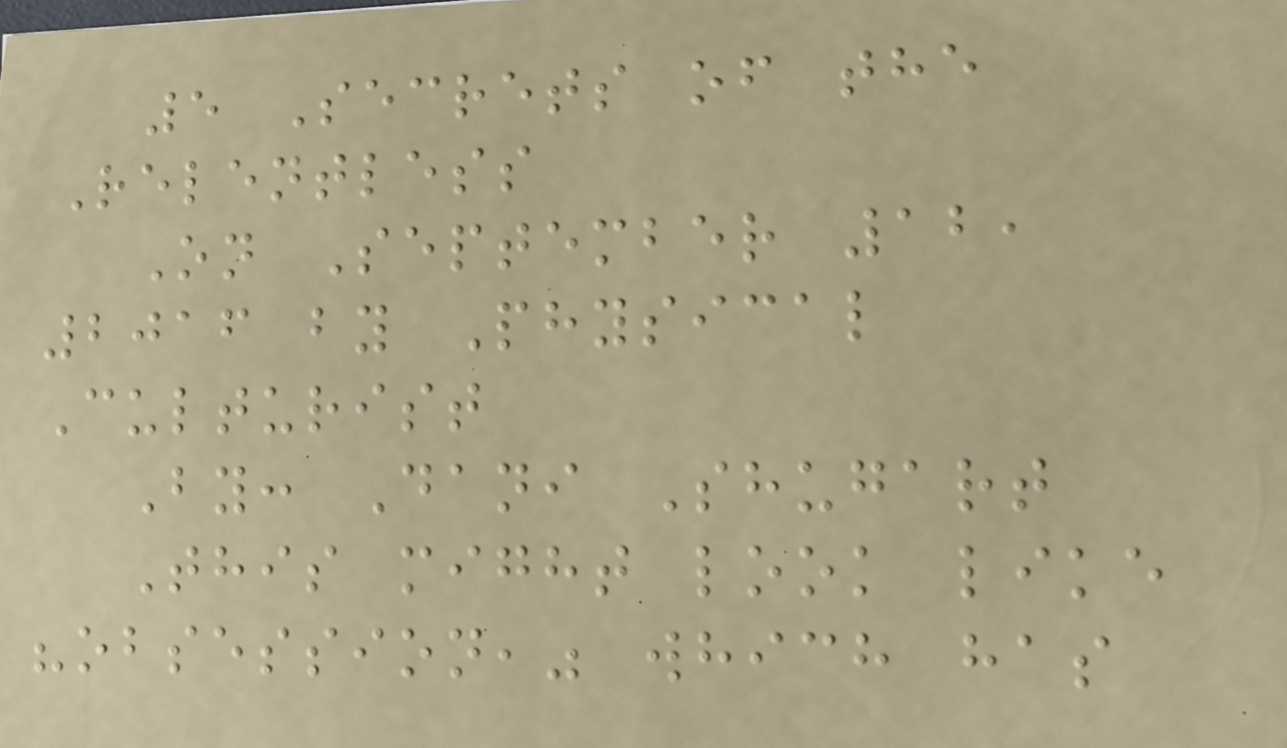5 Secrets of the
Relentless
On September 12,
2016 by Physical
Culturist
By: Dani Shugart
This might look like
"obsession," which has
